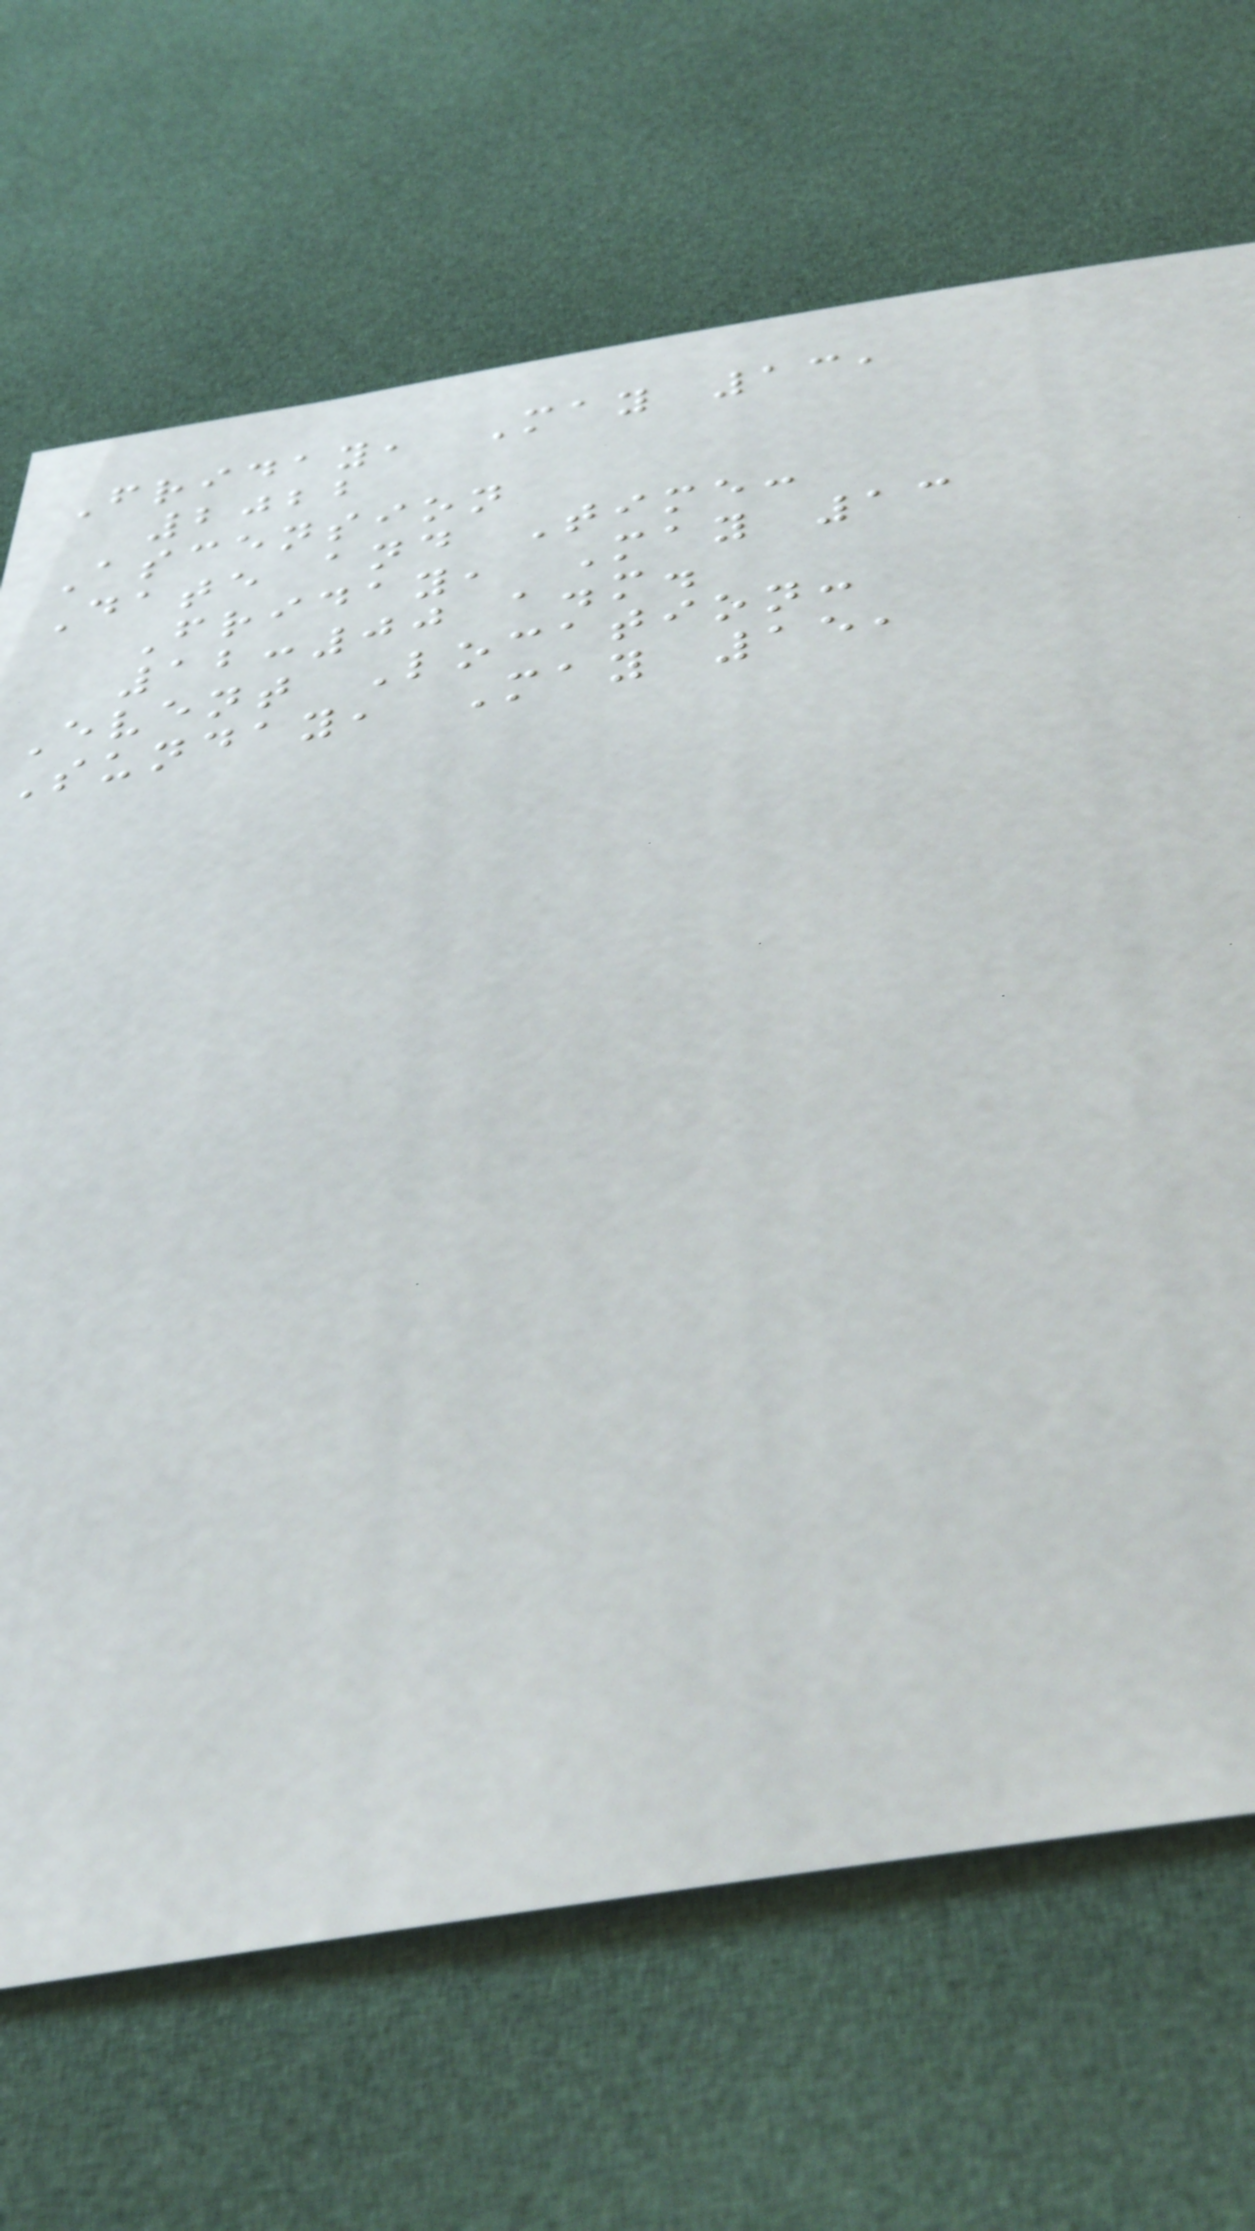Friday, May 13,
2022
Ascension
Date and Time:
Friday, May 13
12:00 a.m.
Event Location:
Sunday, May 15,
